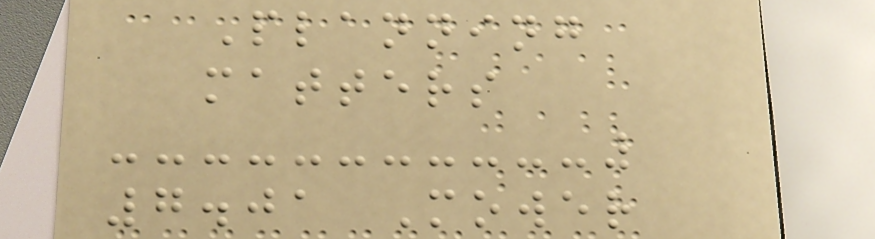Planning
matters
7.01 Mower
